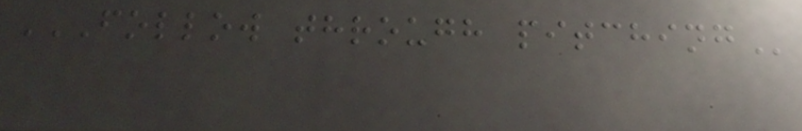FOLLOW THROUGH PITCHING
